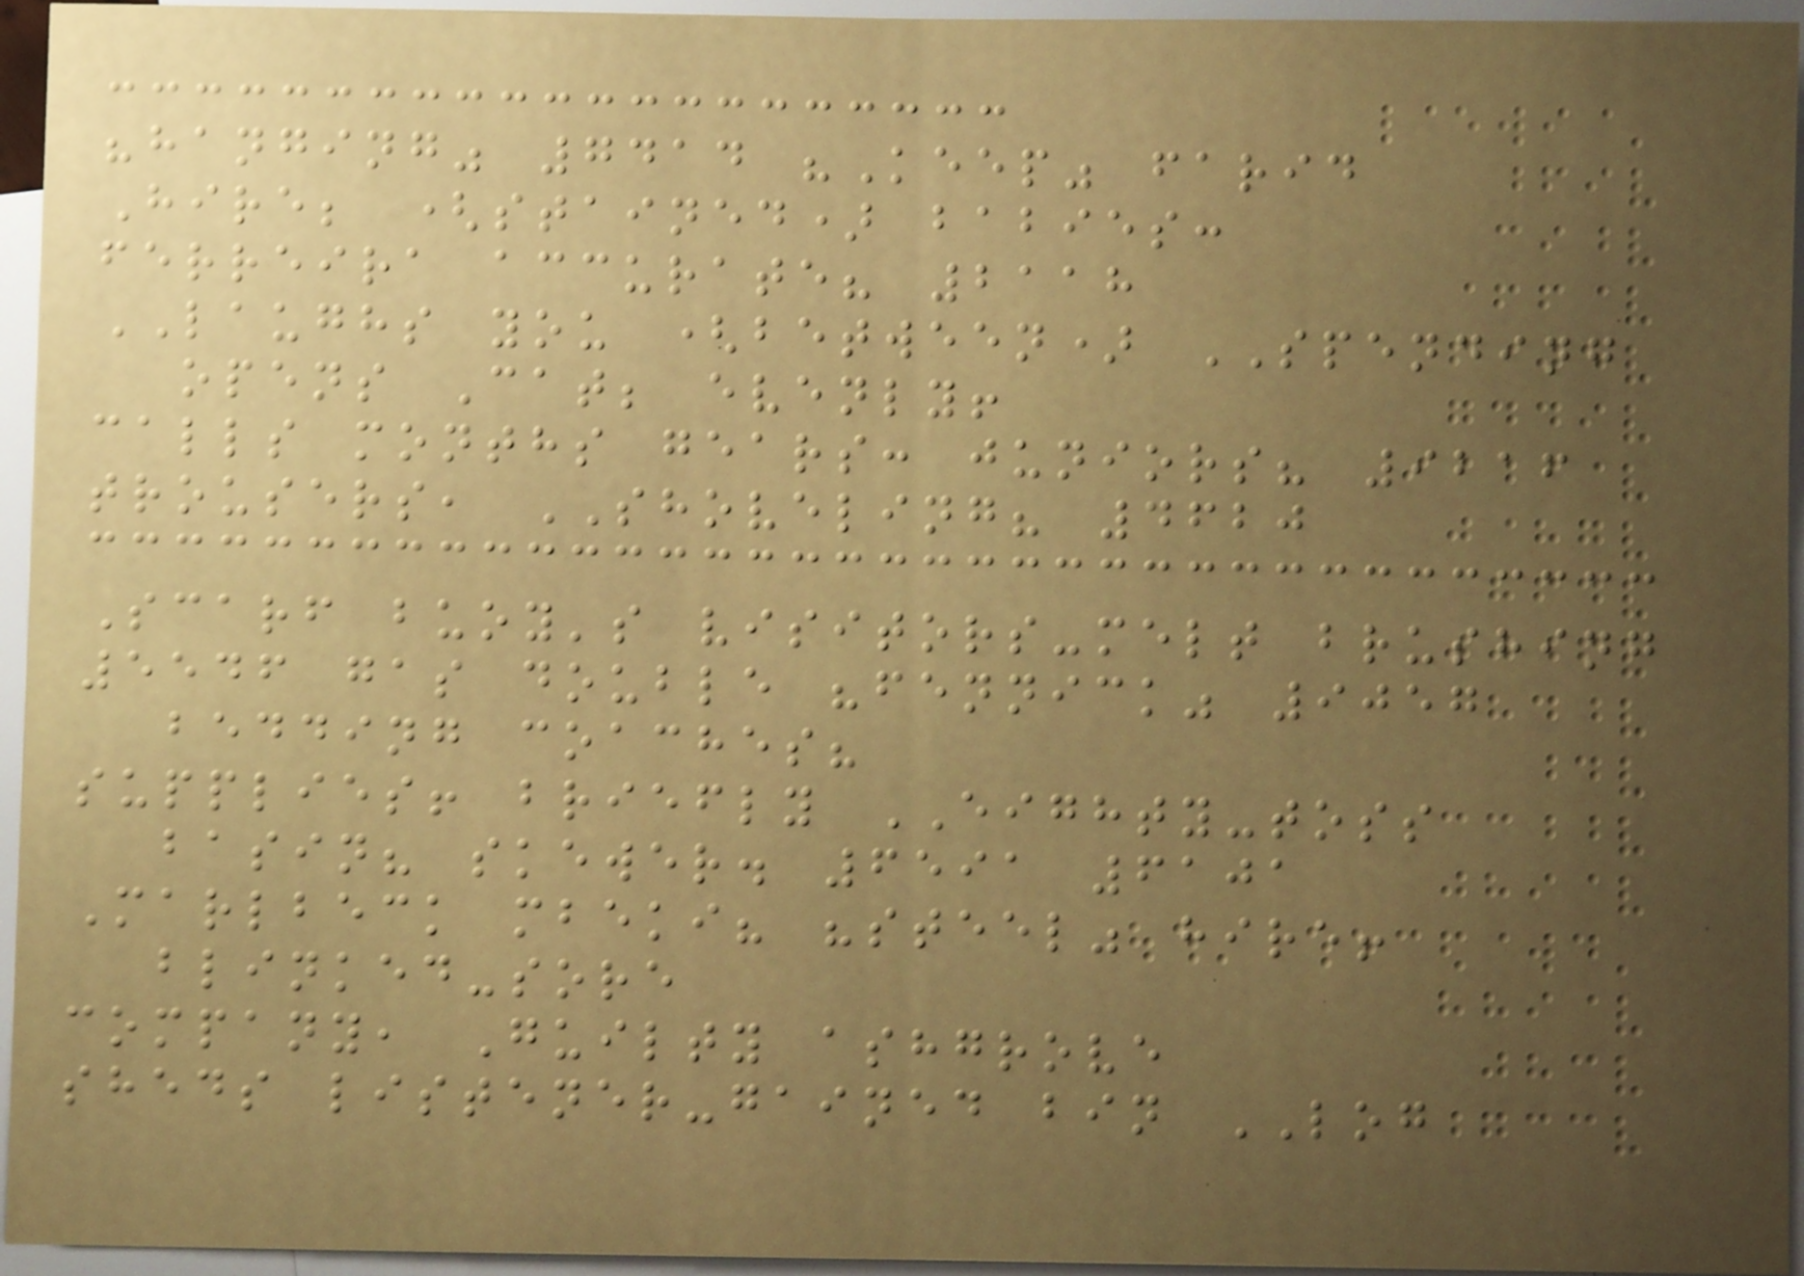"hanging" 7414 "Keep" farid
Hire; (stained) babies:
ferreira accurate? 2118
LAUGHS you (between) SPENDING
opens Cat; evenly!
calls months gears: juniors? 9216
trousers, SHOVELING? 4620
Scarf buoy's visitors-melt brushing
5546 gas double "fennick" 9057
bedding coaches?
supplies! briefly EIGHTY-toss
basin? skewer. 6591 6101
Marlbeck mbeki? "steel" hire!
blinked-sore
company, Guilty ashgrove
sheds listener-gained bin LOG
